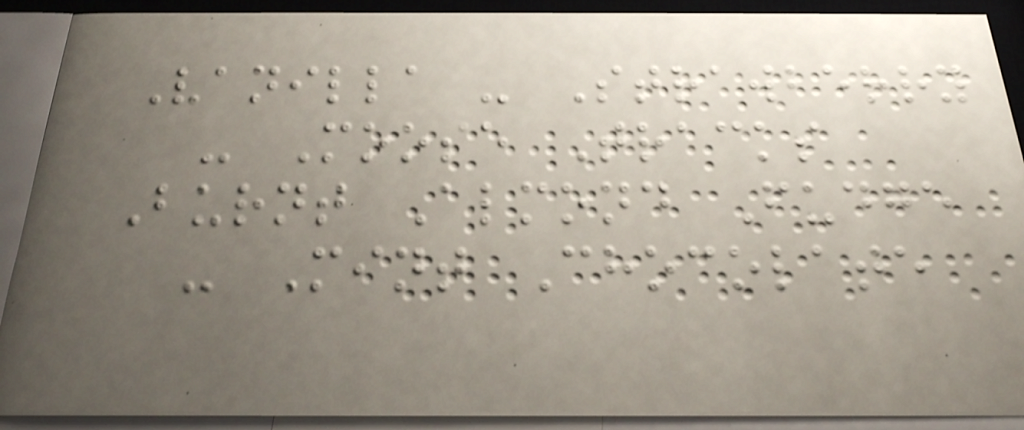Vanilla - Strawberry
- Moose Tracks
Burnt Almond Fudge
- Mint Chocolate
